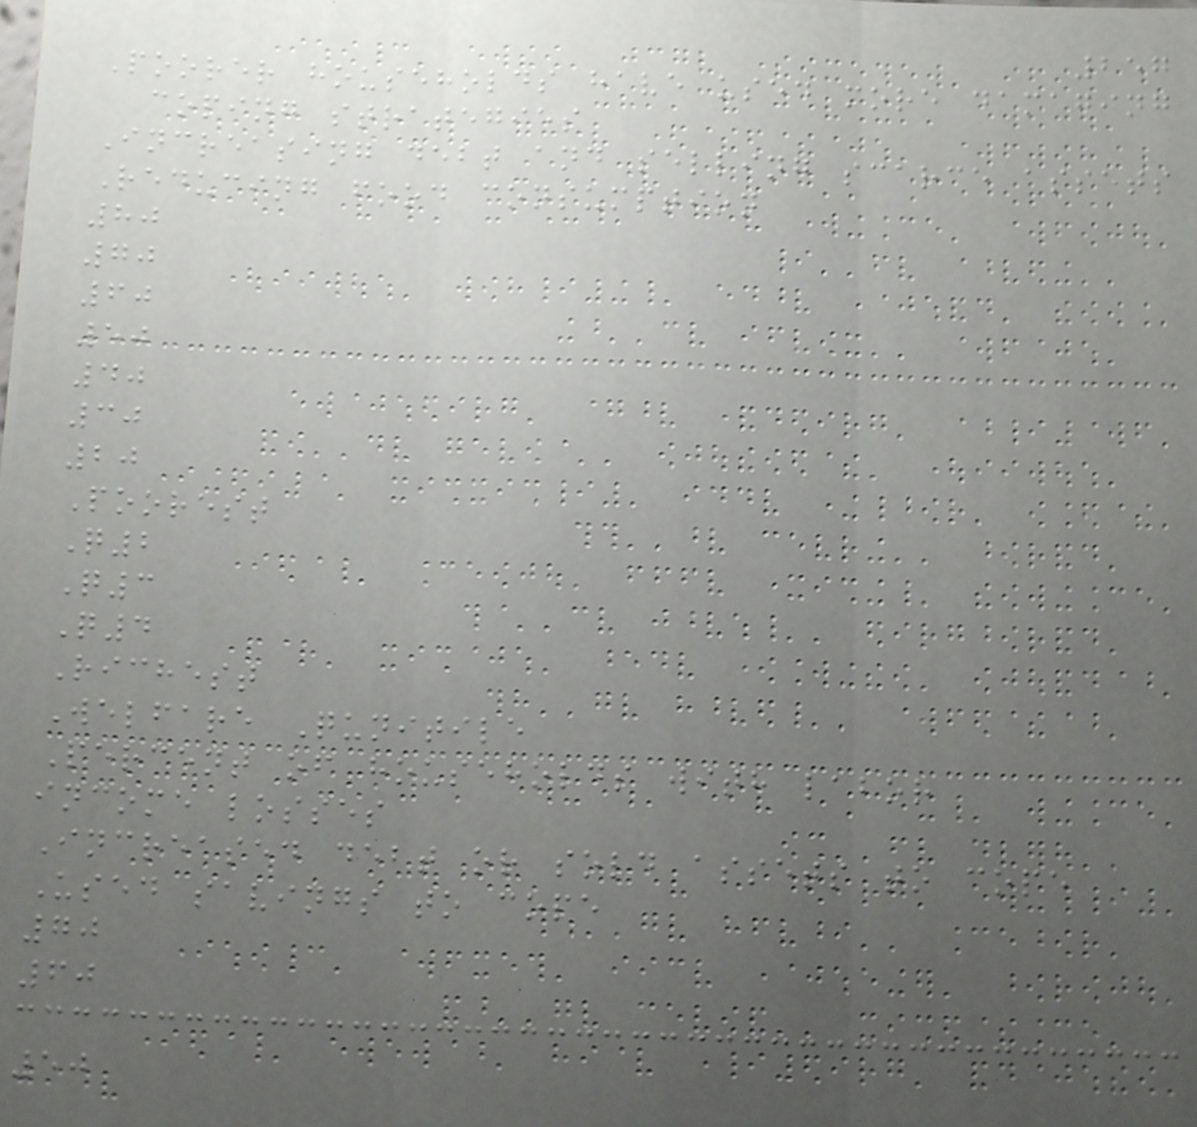257
Poorer households have used more damaging
coping strategies
Increasing debt and selling scarce assets
Reducing food consumption
80
70
60
50
40
30
20
Poorest
Q2
Q3
Q4
Richest
Welfare Qunitile
Percent of households with labor
income losses
Increased debt or sold assets to cope
Used savings to cope
70
60
50
